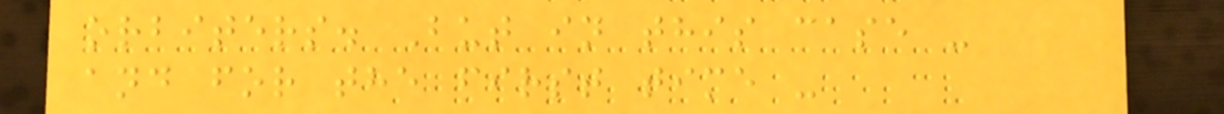orbiters. But in this case -
and for the first time -
